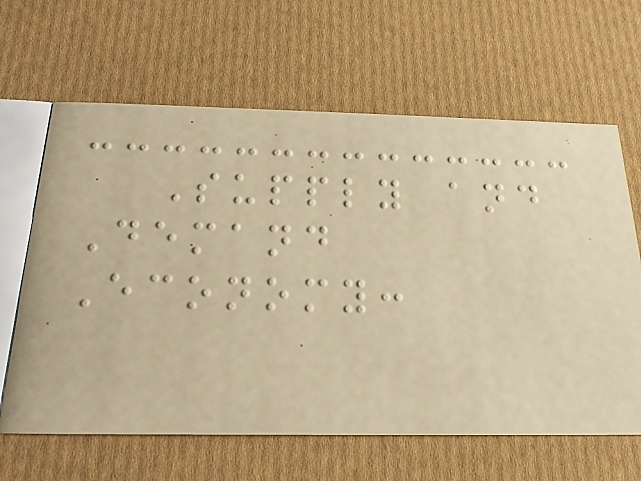Supply and
Demand
Economy:
